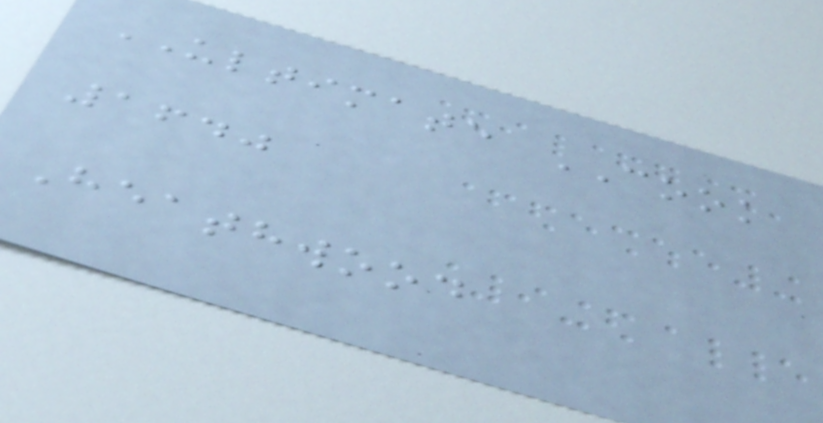ULTIMATE COOK
1640
Heathwood
